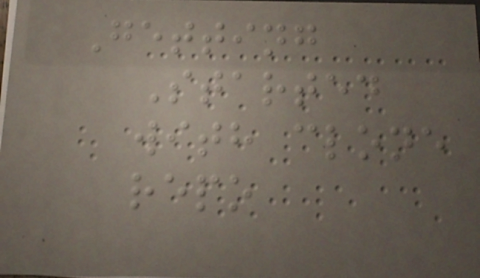Getting
Started
with clone
repo
